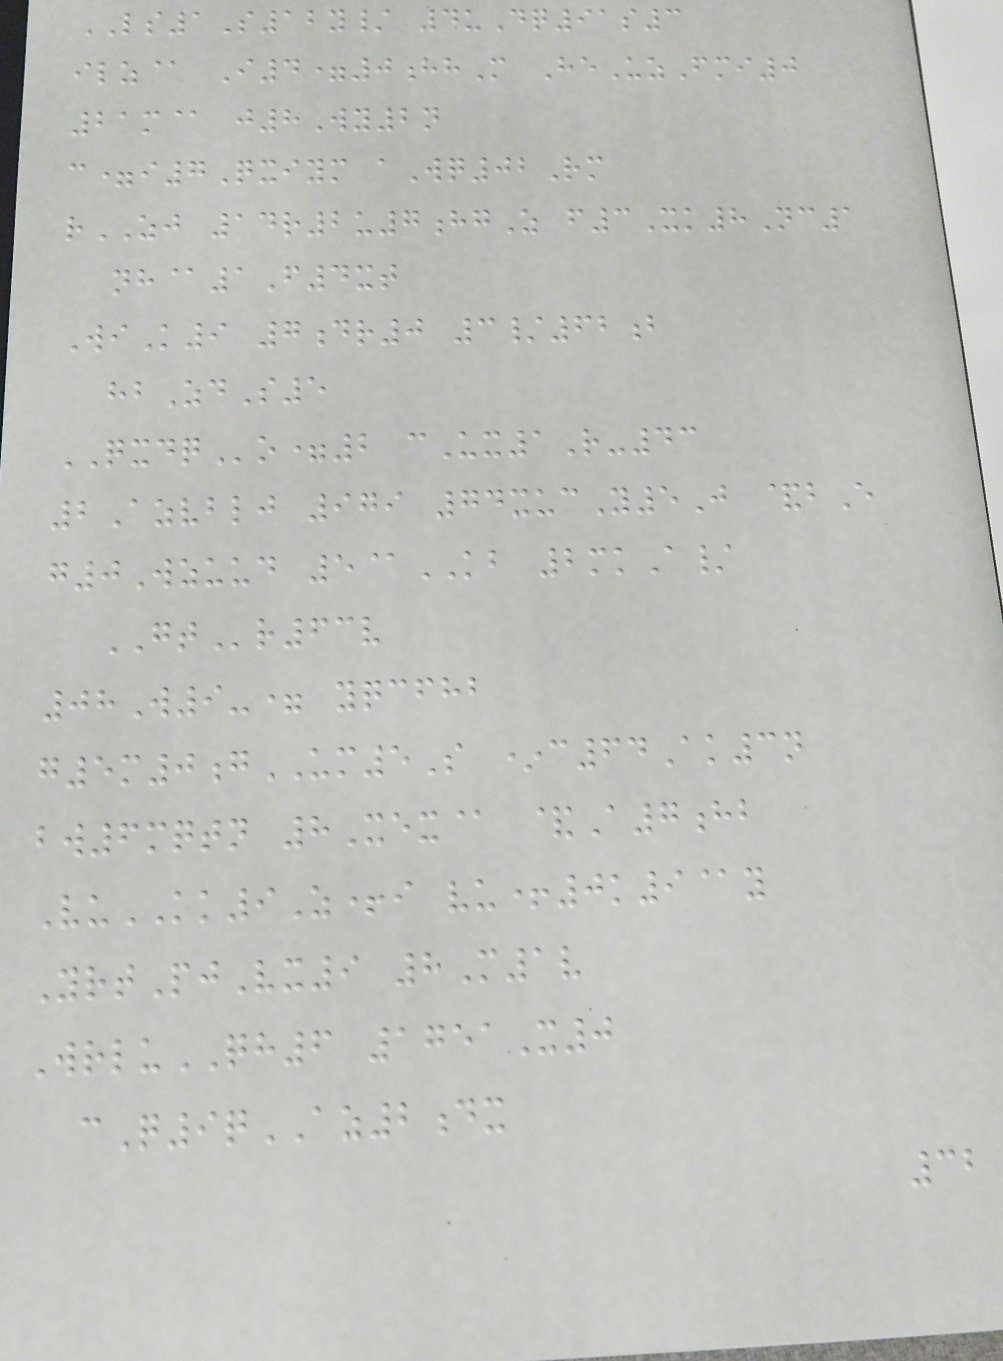LS1S12y/ 4uDq91s3
ilz@ I4=0hhM HeUzFmi0
21m@ j8Wy2n
c=i7Qxiym aWq02Rm
rZJ 14r2u7hgZ f3Xk8Nc1
nh@1F4xt
WiK9 7dr0 3/62b
hbZdS5
QXDQo=2 cUx1R-43
2Azvblj 979 74xucY5J &bE
g0Wzuud 5@KB 2mkA/
GTr63v
08W9-= yqcfhb
g5m0gUM5S *c64Ak3n
bw6mqtn 8Xex@ &A7hb
VuKK9Z+i vu+0k9@y
YrtPjVx9 8M1v
WrluQH6 1751X0
cQ9qAZ2dx
32
